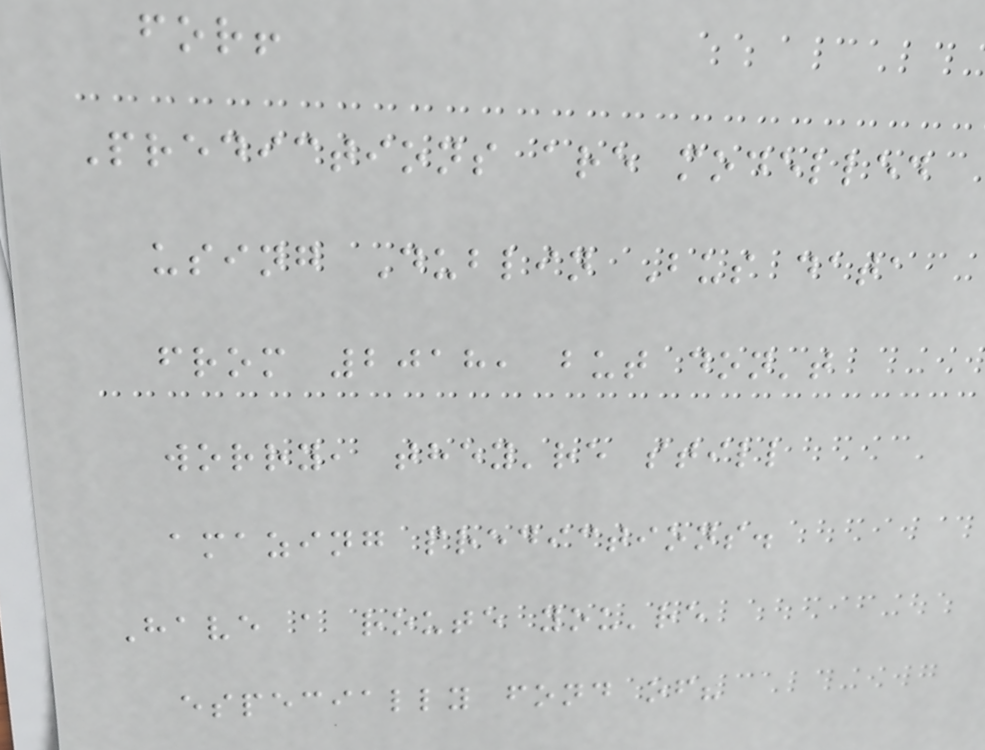for!
Predictions are modelled
using Dublin Bus data
from 2018, but don't
worry, they're still
amazing predictions.
Have a route you're
especially fond of?
